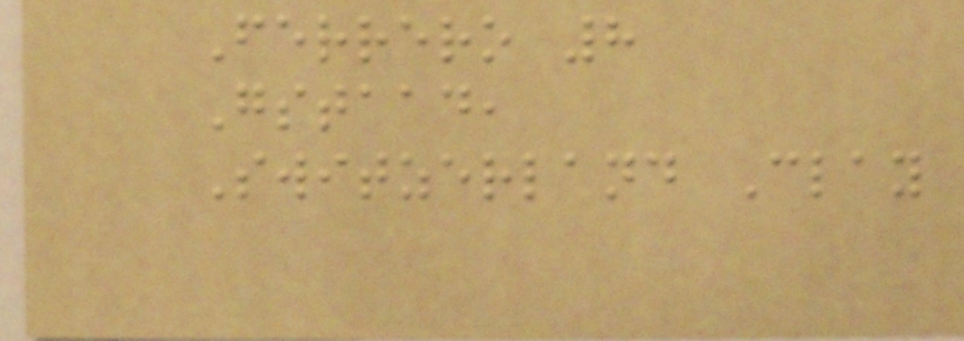Ferrero 8
Gstaad,
Switzerland Clay
